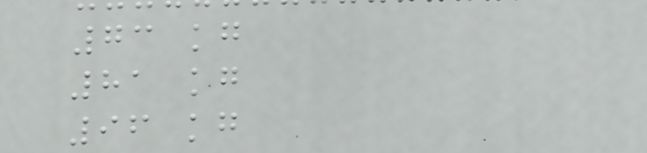73 kg
81 kg
96 kg
